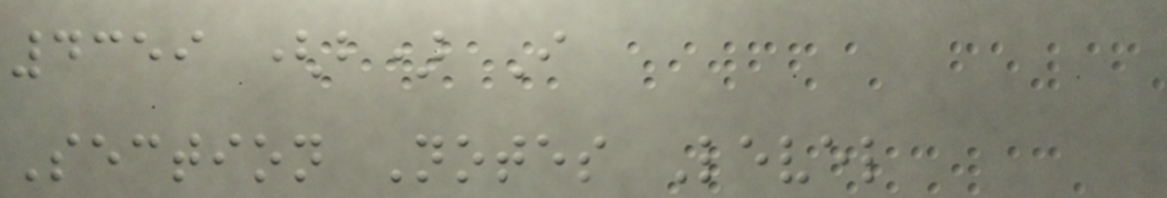4359 (b) I
Section Notes Level
